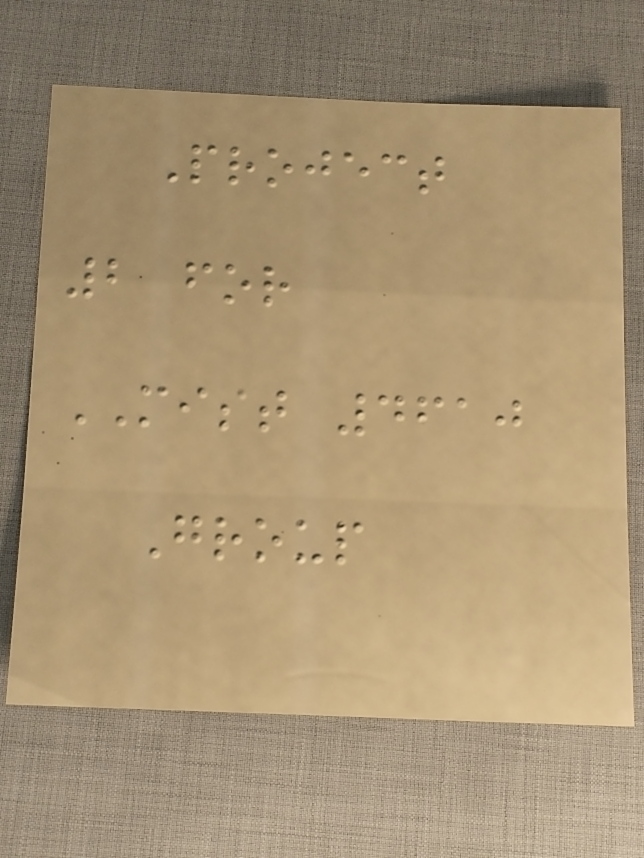Project
2 for
MIST 4610
Group
